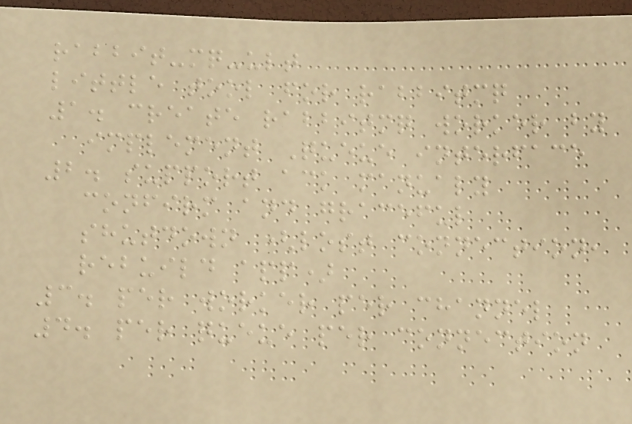rabbit-mq-ult
little tool for rabbitmq
1. create rabbitmq worker by
implement Queue interface
2. support ack manualy
confirm and graceful
shutdown (lost connection,
rebuild app)
3. per worker per channel
4. per queue per connection
